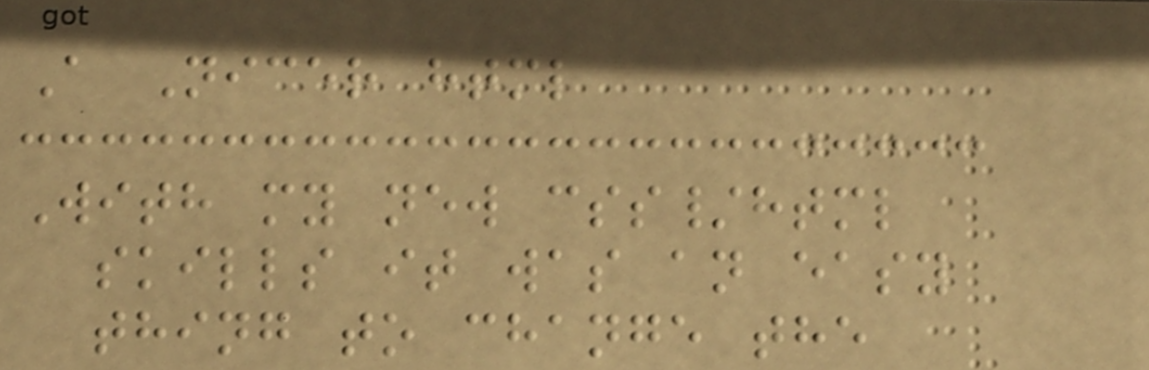A Nicer html
With my new css/html
skills it was an easy
thing to change the
